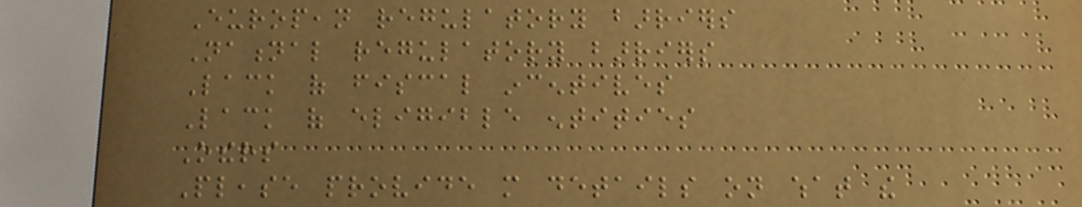European regulatory barriers
National regulatory barriers
Lack of fiscal incentives
Lack of eligible entities
Others
Please provide more details on what the
